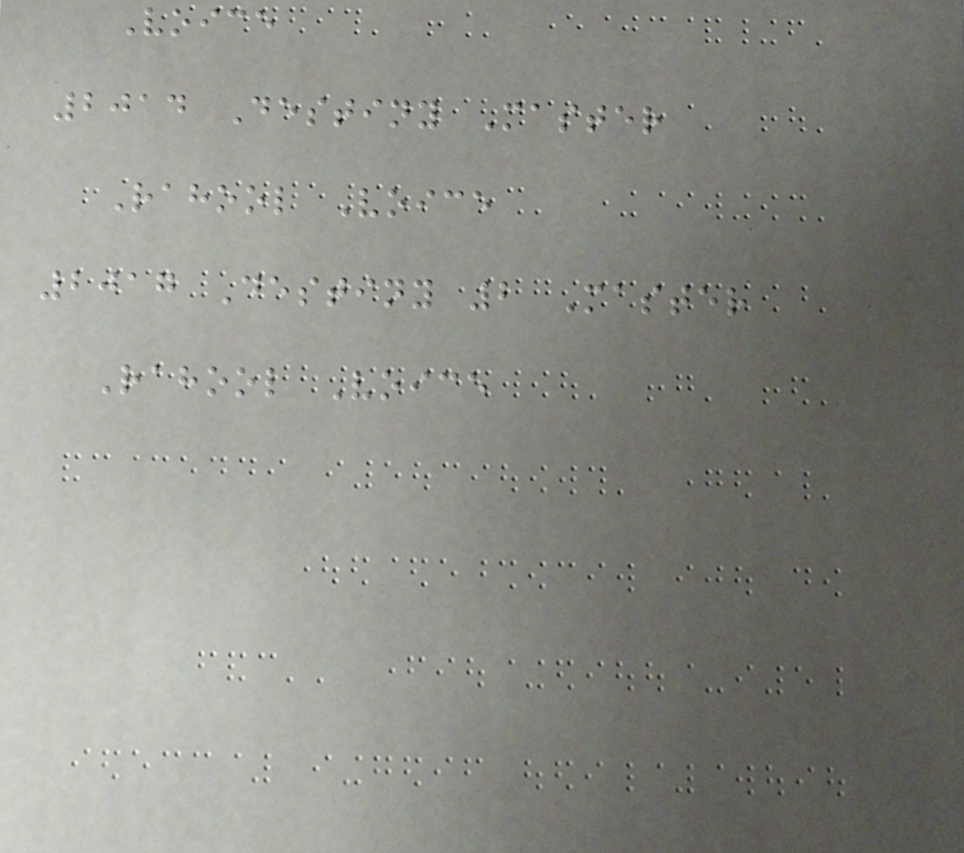Voice
2014 Destiny Master
Rahool Voice
2017 Destiny 2 Master
Rahool Voice
